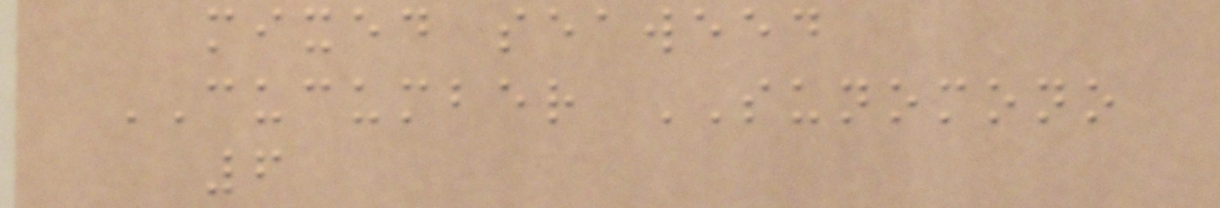mixed seaweed
CUCUMBER SUNOMONO
6
